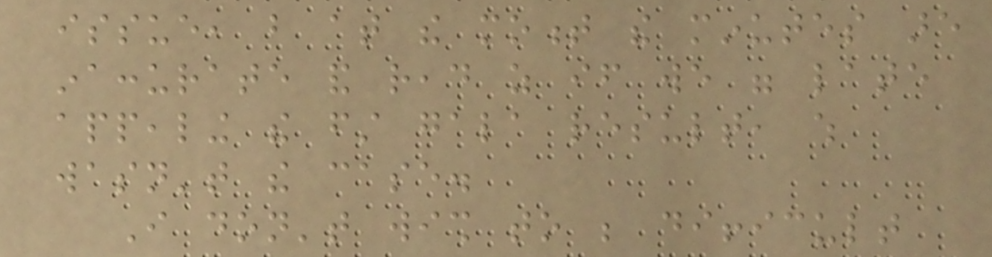issue, but at the moment the minutes are
inaccurate and read as if we were late
appealing the first gala result, which
wasn't the case.
I don't wish to be difficult
